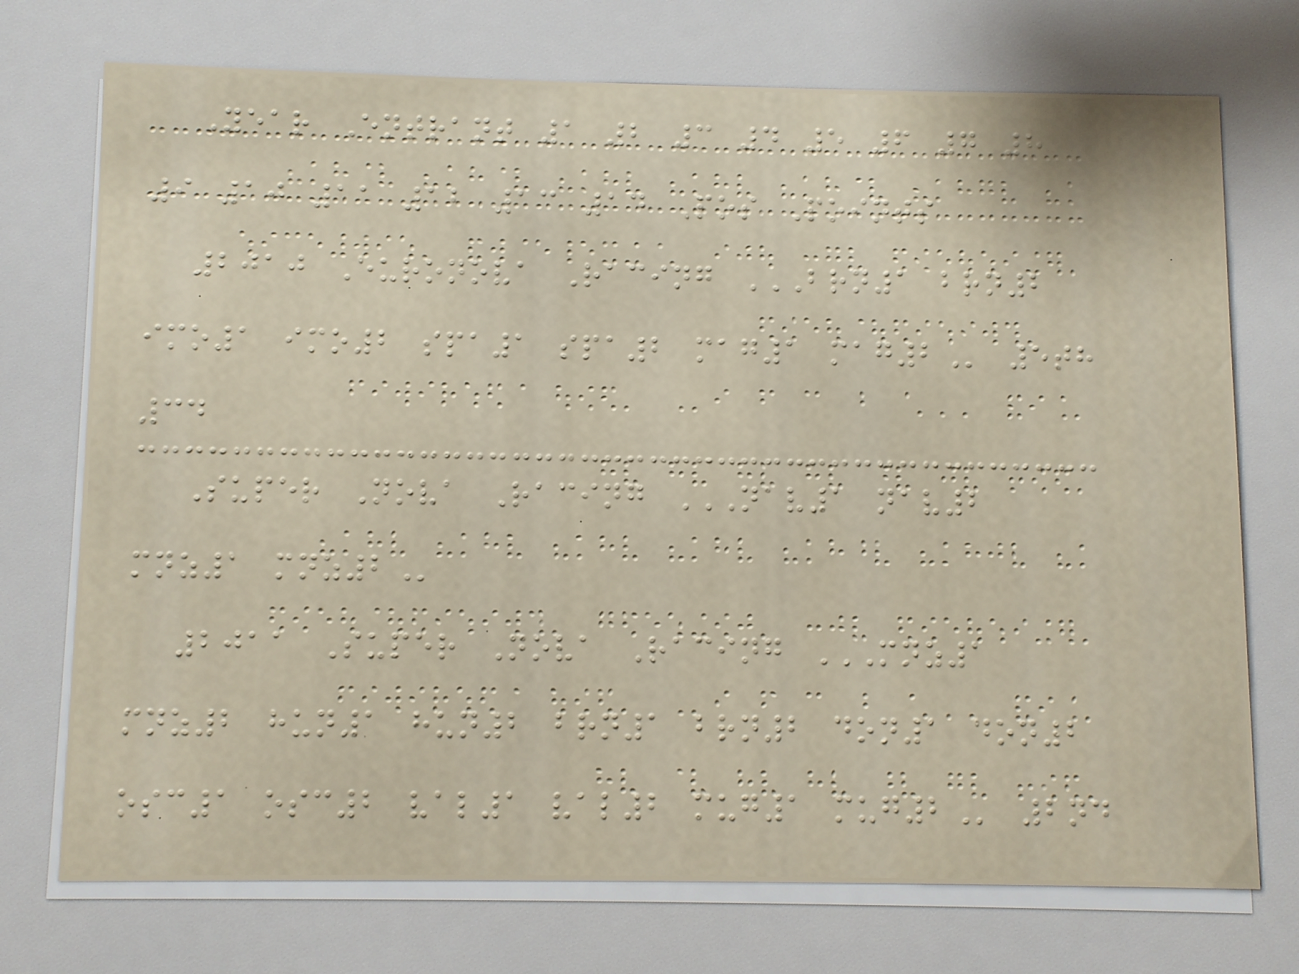Year Entrant 1 2 3 4 5 6 7 8
9 10 11 12 13 14 Pos Points
2010 Euronova Racing BRN1 BRN2
IMO1 IMO2 SPA1 SPA2 MAG1 MAG2 5th
34
Super Nova Racing NAV1 NAV2
MNZ1 MNZ2
2011 Super Nova Racing MNZ1
MNZ2 HUN1 HUN2 BRN1 BRN2 DON1 DON2
OSC1 OSC2 VAL1 VAL2 MUG1 MUG2 2nd
